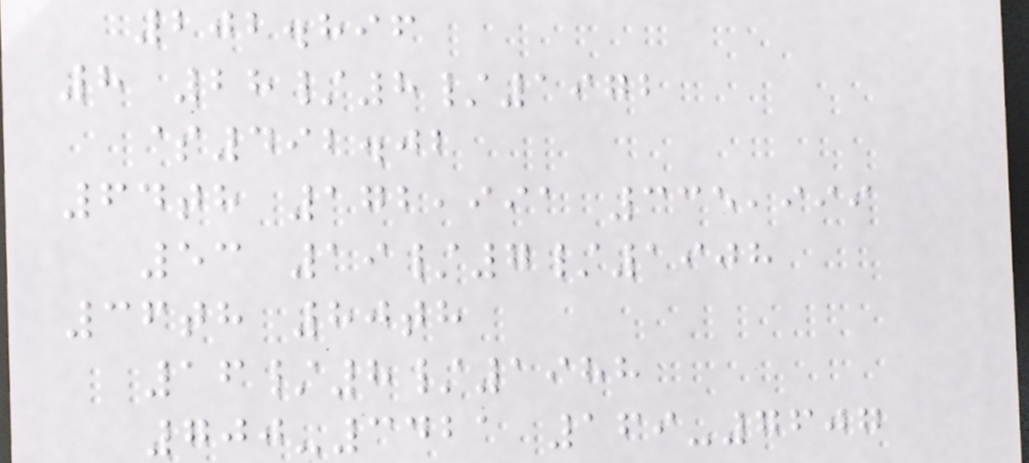202.896
8 28/8/1972
$492.02
64th 172,991 335,999
53 19/7/1908
36th 80th
16/8/1988
700-3421 169-7607
